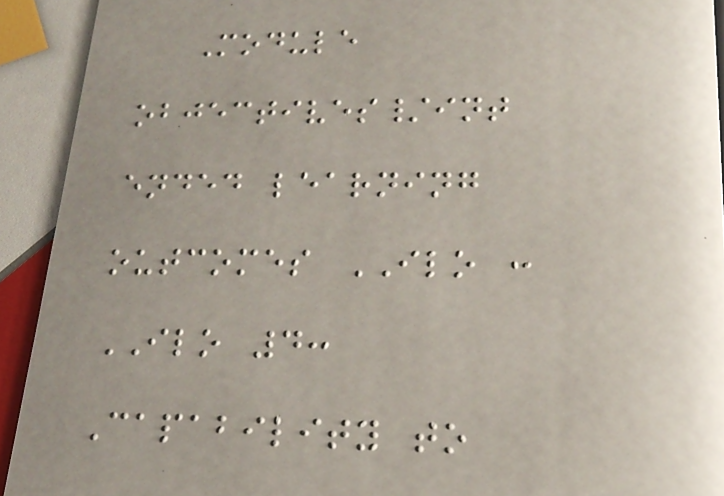Module
objectives/int
ended learning
outcomes ILO :
ILO 4:
Capability to
